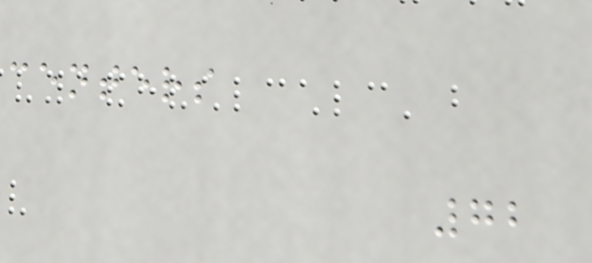centers
72
